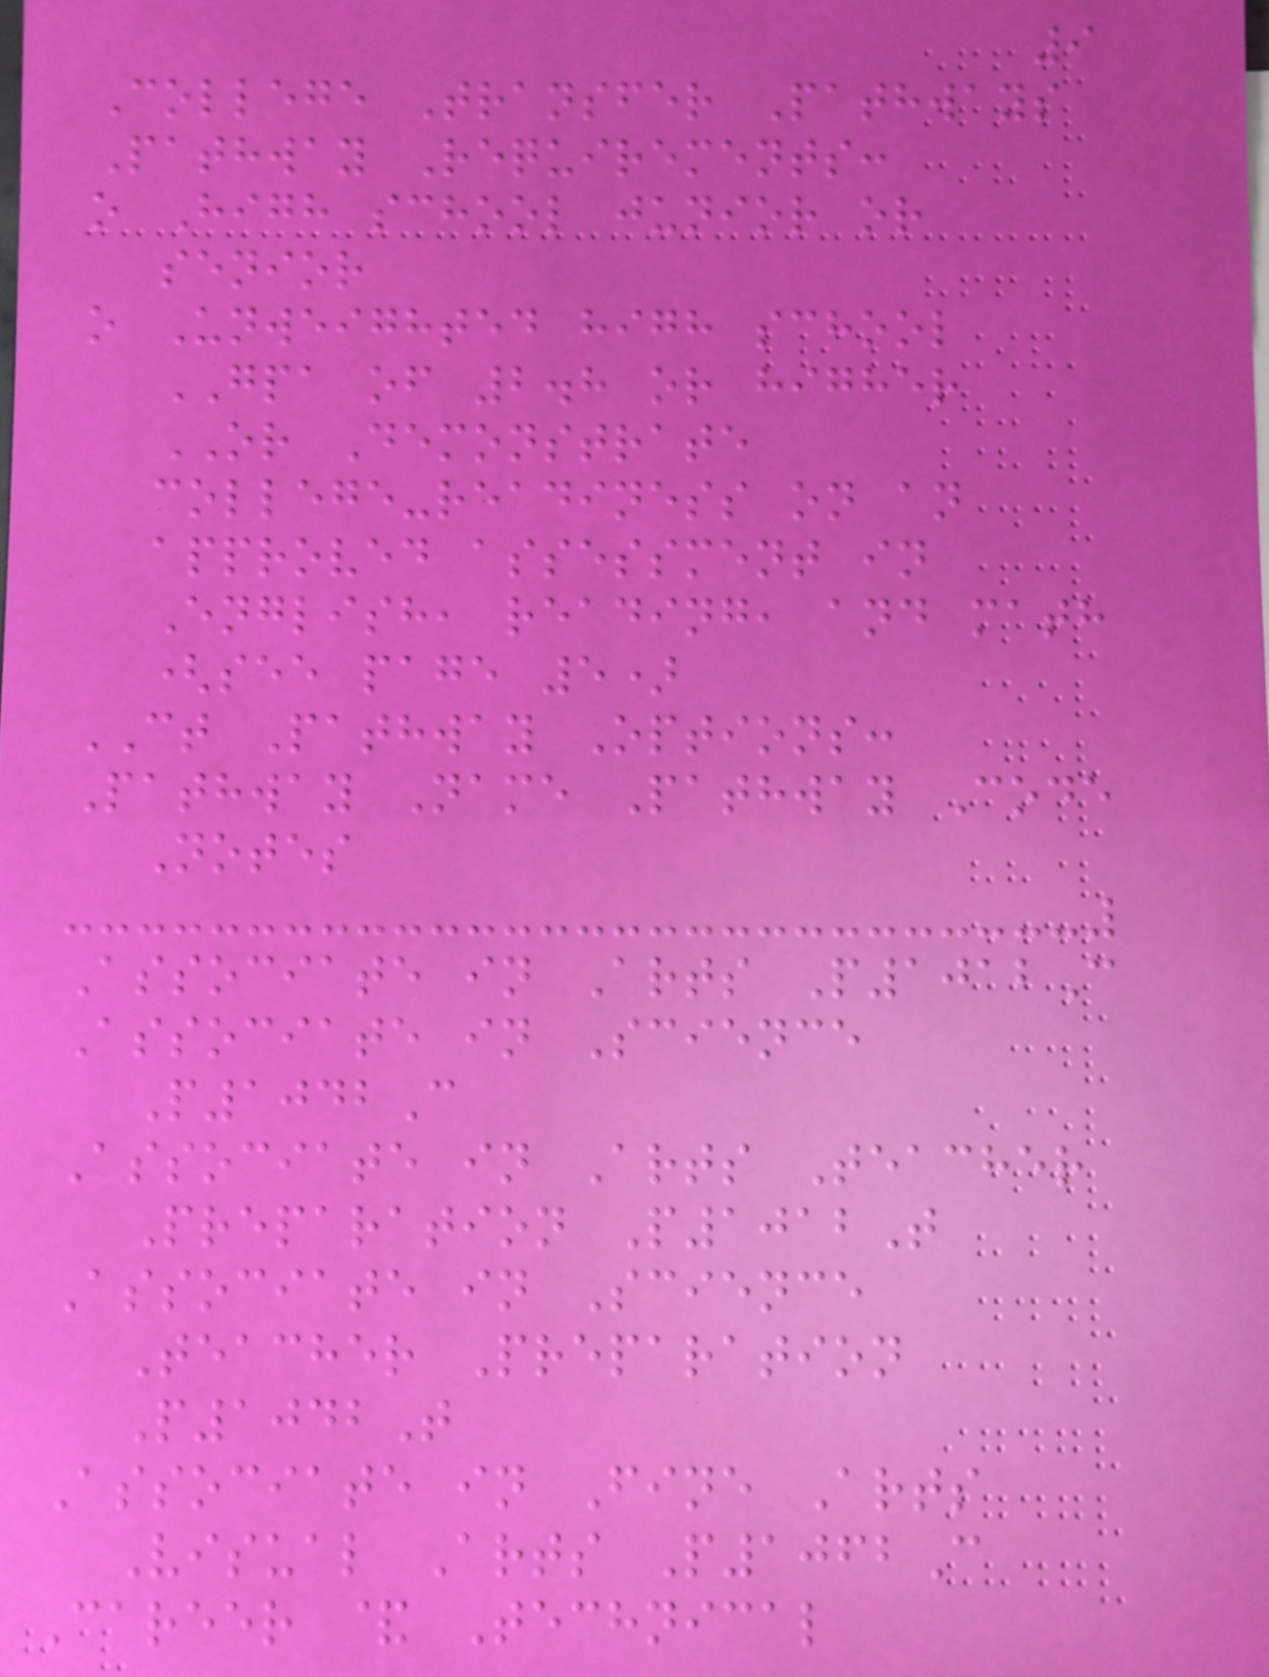9
College Transfer Pathways
Pathway Requirements:
o High school junior or
senior
o Unweighted high school
GPA of 2.8 or higher
OR Demonstrate
college-readiness on an
approved assessment in
English, reading, and math
(see page 5)
CT Pathway Options:
Pathway Name Pathway Code
Notes
Associate in Arts P1012C
Associate in Science
P1042C
Associate in Arts Teacher
Preparation P1012T
Associate in Science
Teacher Preparation
P1042T
Associate in Fine Arts
Visual Arts P1062C
Career & Technical
